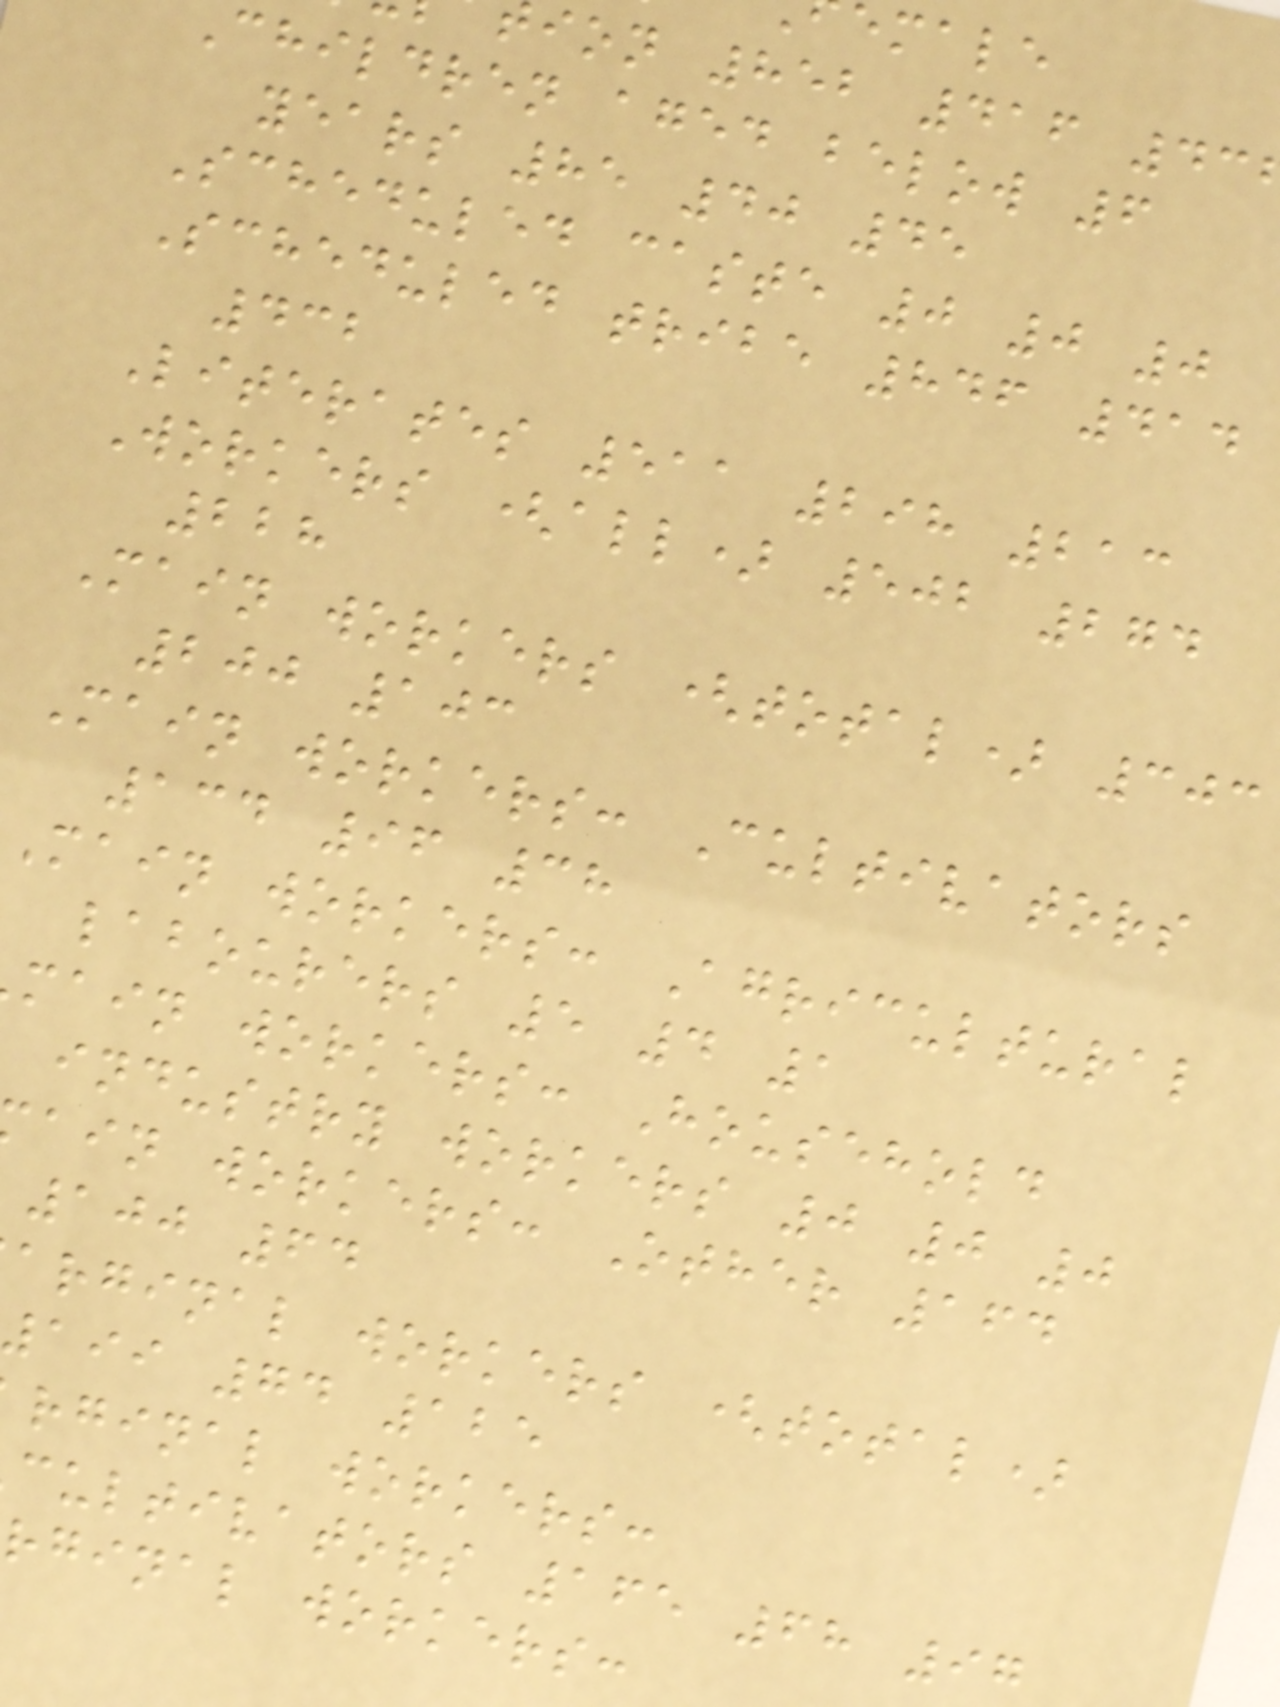emale
ion 852 416 43
Children aged below 6
years 85 40 45
Scheduled caste 0 0 0
Scheduled tribe 846 414
432
Literates 511 298 213
Workers (all) 502 274
228
Main workers (total) 303
200 103
Main workers: Cultivators
134 96 38
Main workers: Agricultural
labourers 5 4 1
main workers: Household
industry workers 0 0 0
ain workers: Other 164
100 64
arginal workers (total)
199 74 125
rginal workers:
cultivators 165 68 97
rginal workers:
